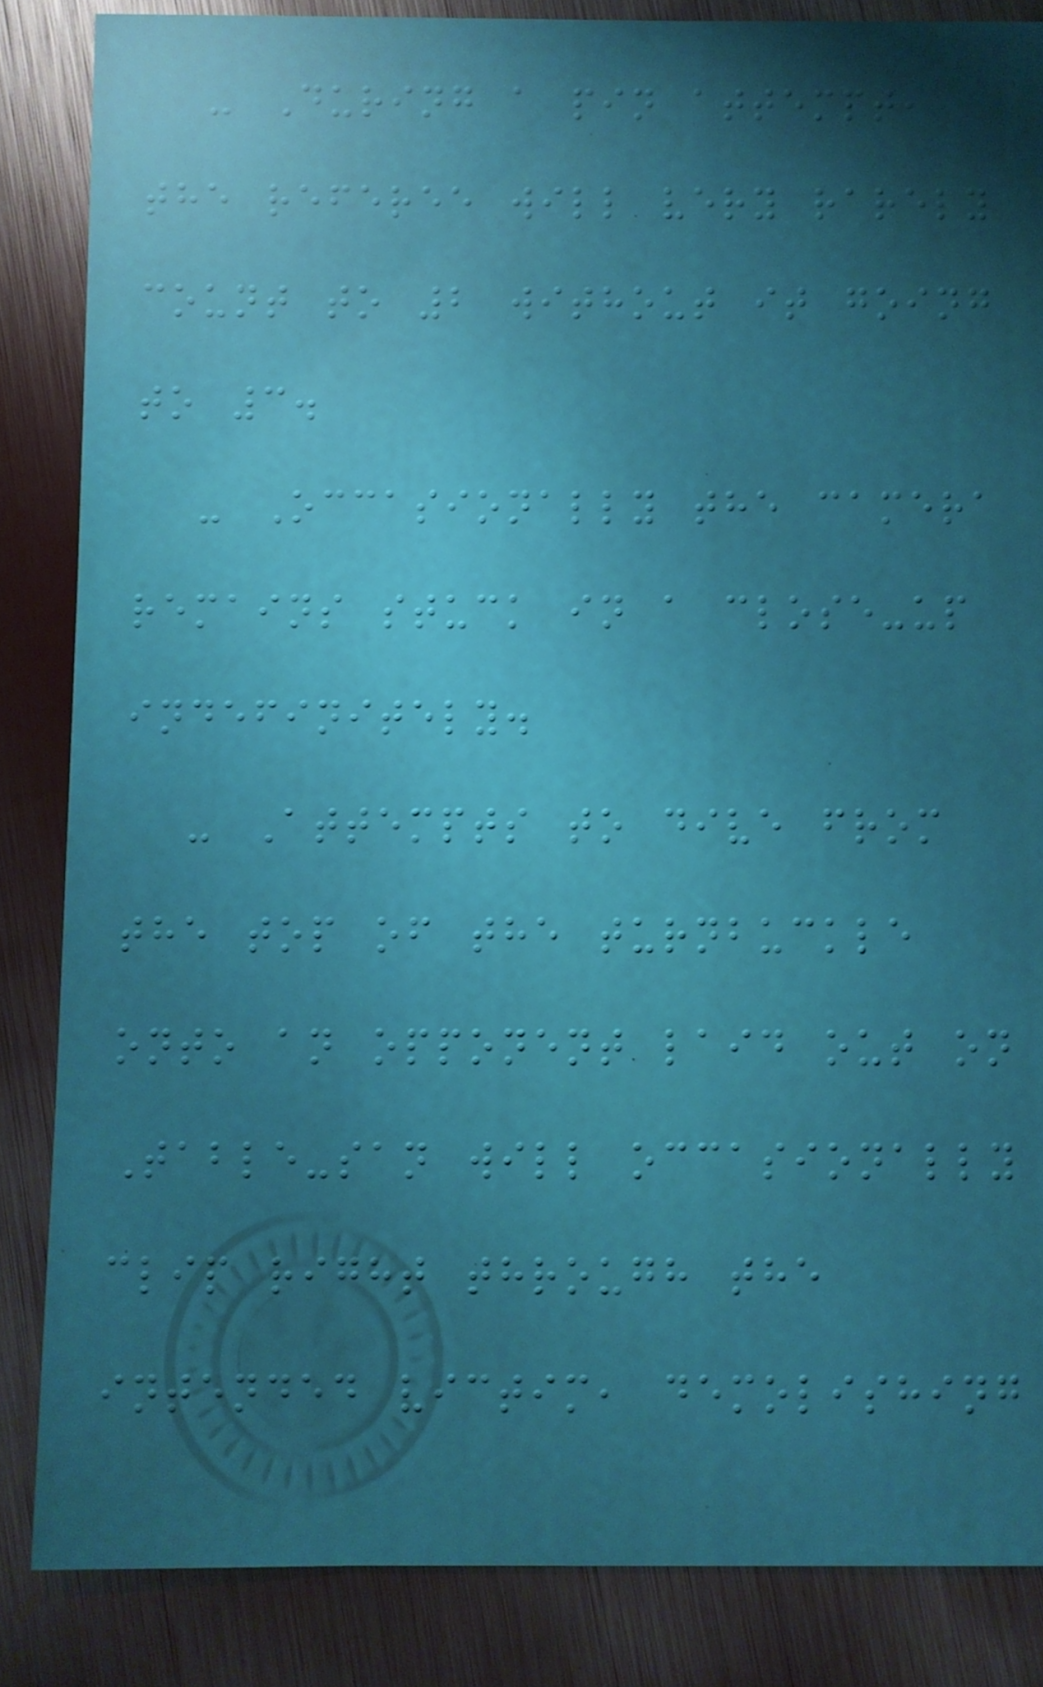- During a pin attempt,
the referee will very rarely
count to 2 without it going
to 3.
- Occasionally the camera
remains stuck in a close-up
indefinitely.
- Attempts to dive from
the top of the turnbuckle
onto an opponent laid out on
Table-san will occasionally
clip right through the
intended victim, demolishing
